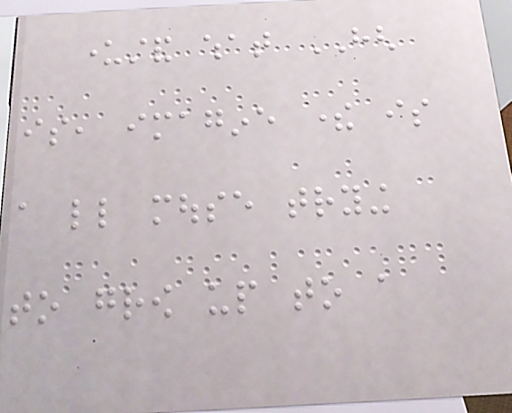understand what HGH
is, imagine there is
a little mouse trying
to grow up to a
